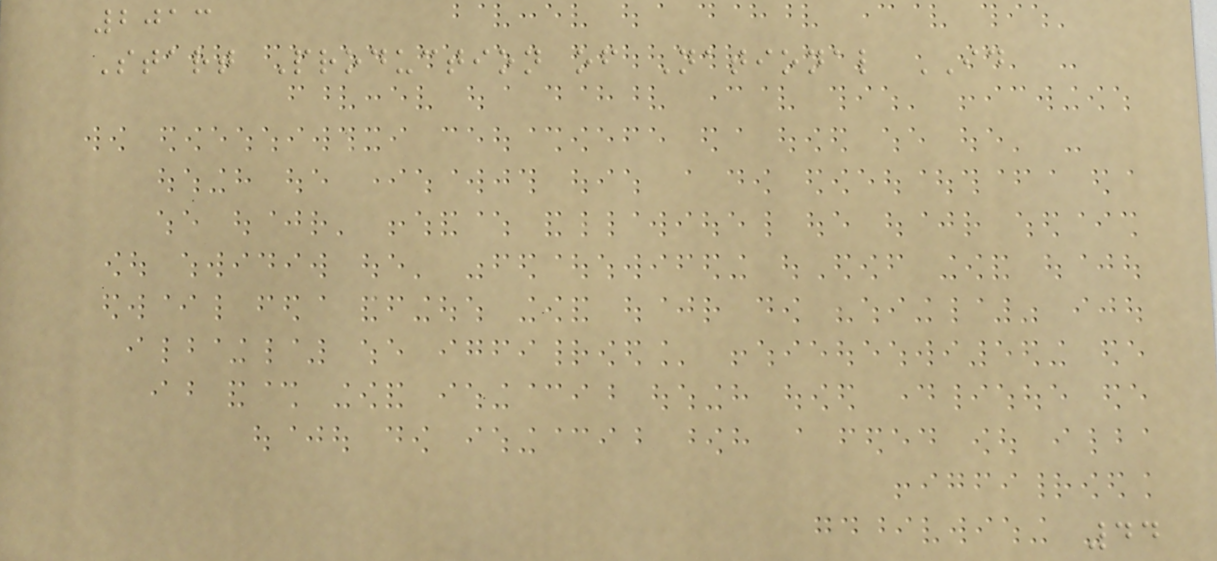2013
Start Production of National ID
44
